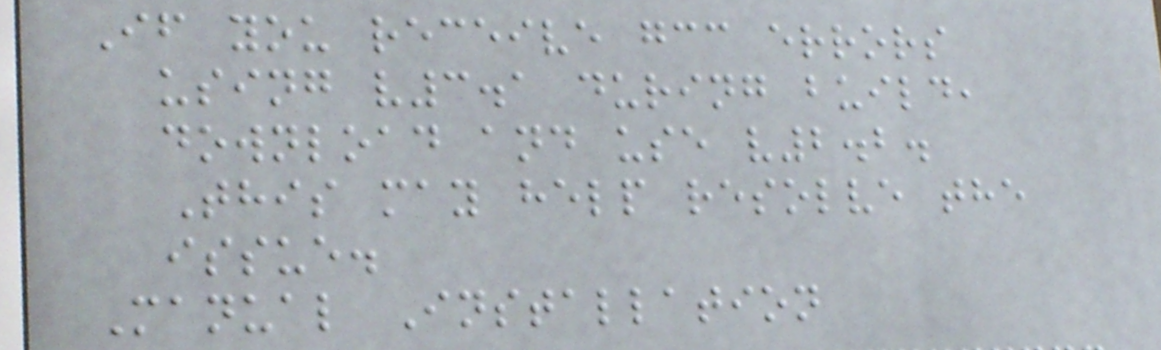If you receive gcc errors
using v3.1 during build,
download and use v2.2.
This may help resolve the
issue.
Manual Installation
